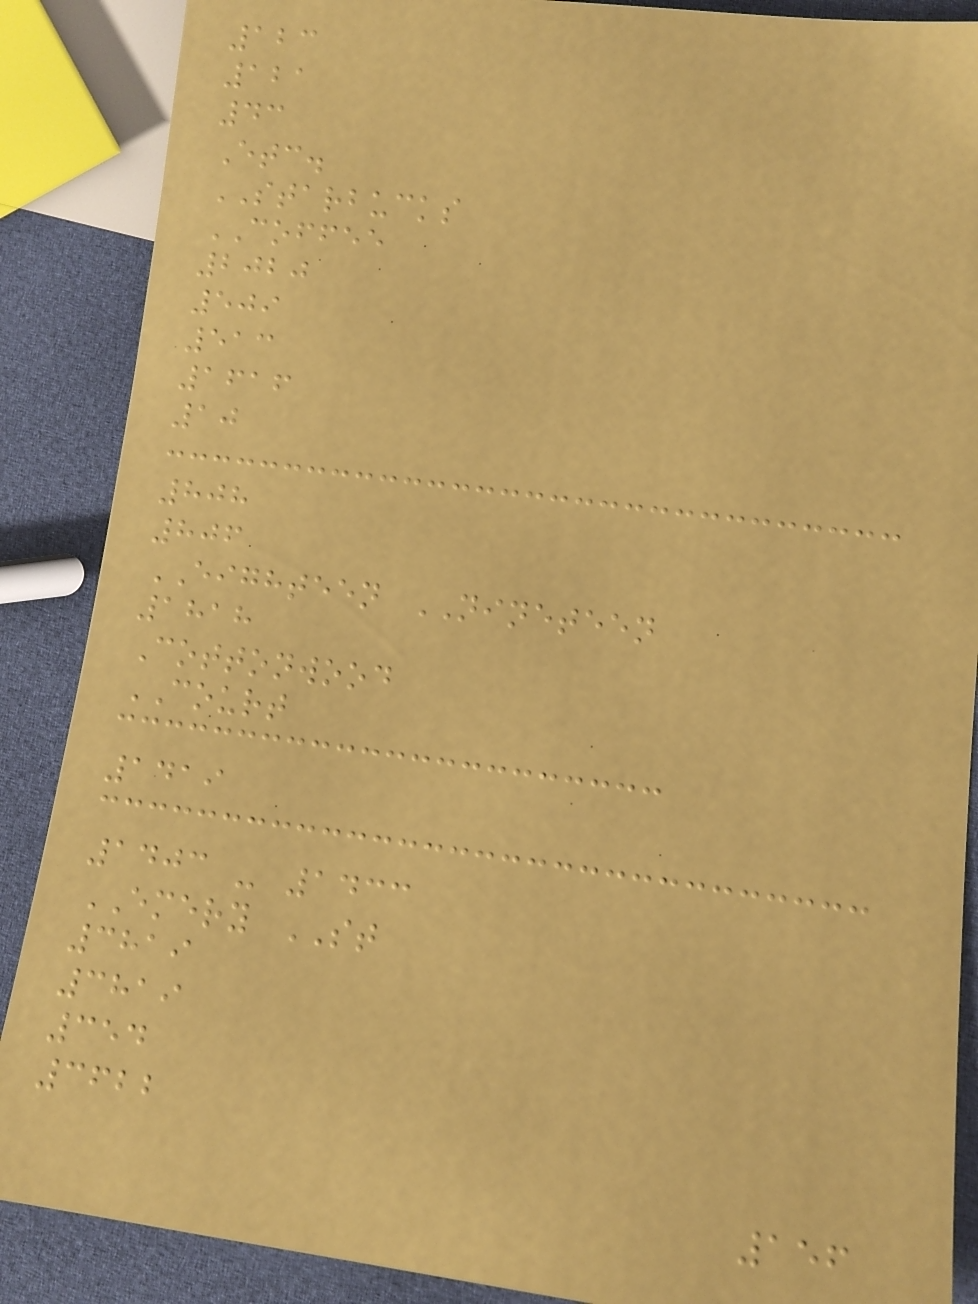123
121
43
Etc.
STARBUCKS
COFFEE
2020
509
513
1616
10
808
806
EIGHTEEN NINETEEN
1818
Cottonwood
COURT
1419
1403 - 1433
EMERY ST
3819
3819
354
3622
156
